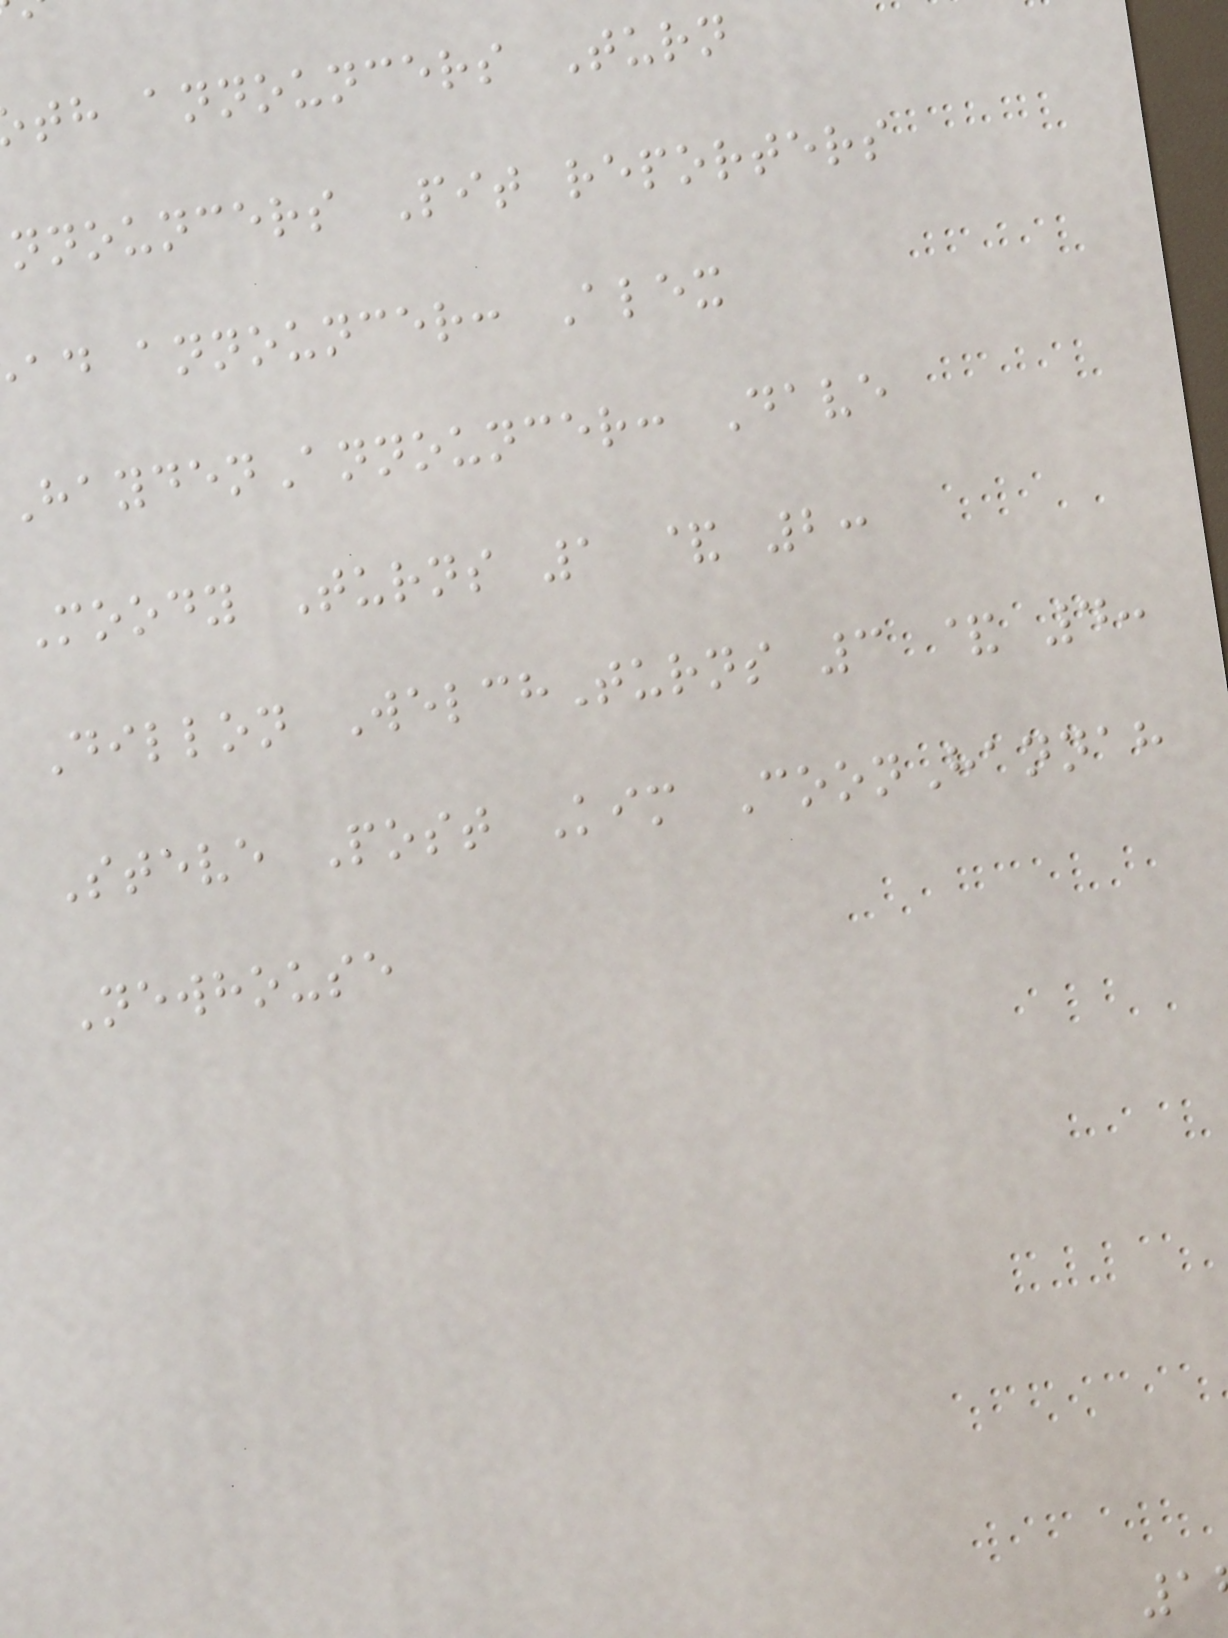th announcers Turn
nnouncers Pit reporters
ad announcer: Alex
HaydenAnnouncer: Dave
Moody Turns 1 & 2:
Dillon WelchTurns 3 & 4:
Steve Post Kim CoonHannah
Newhouse
